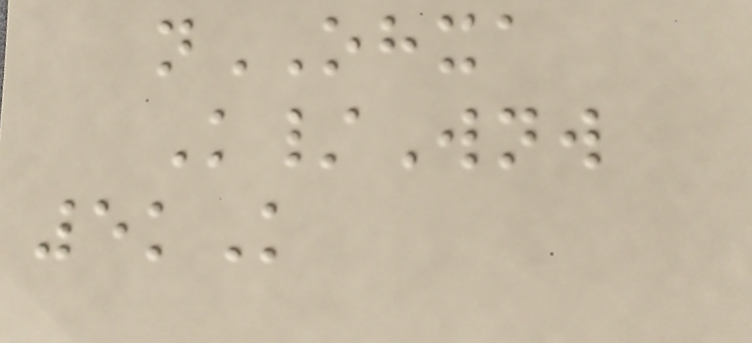nOHXA
K/Wnw
5kK
